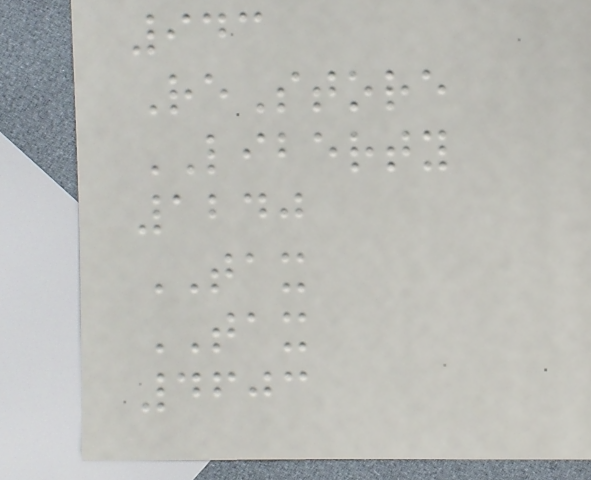943
ReStore
LIBERTY
1240
TAX
TAX
4603
